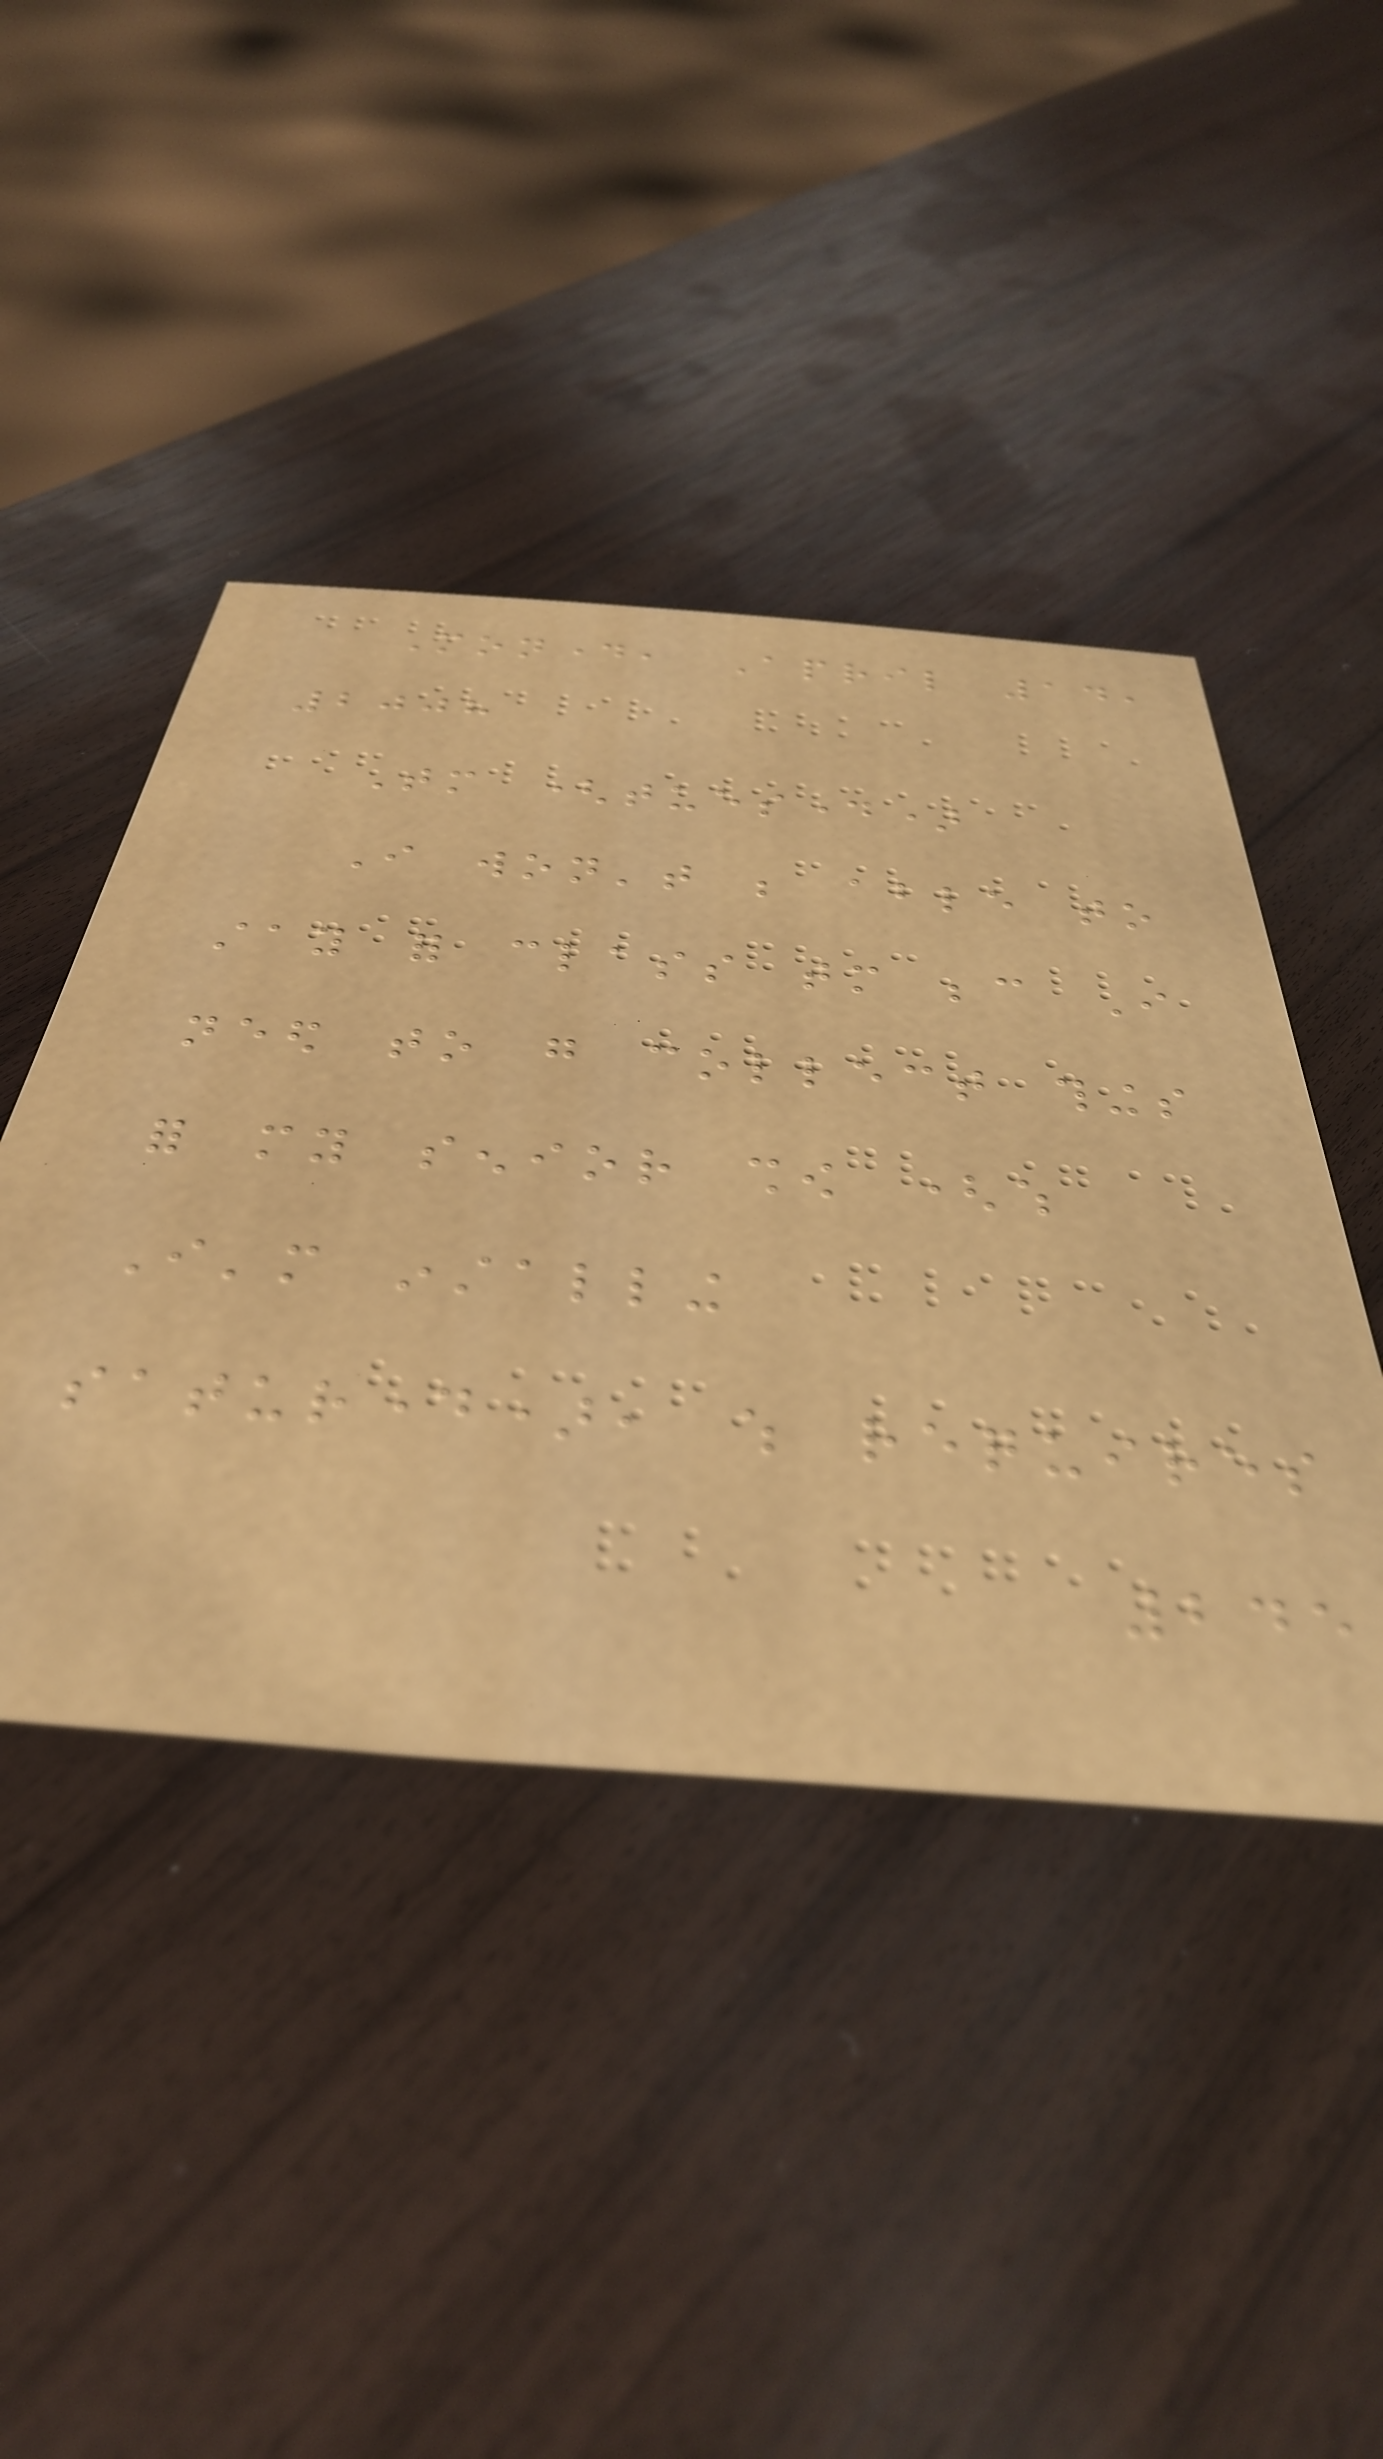Monday, April 14,
2008
Tomorrow (tuesday)
I won't be able to
stay for class tomorrow because I
need to go collect things
for my senior show (which
I'm installing
saturday), which requires
245
